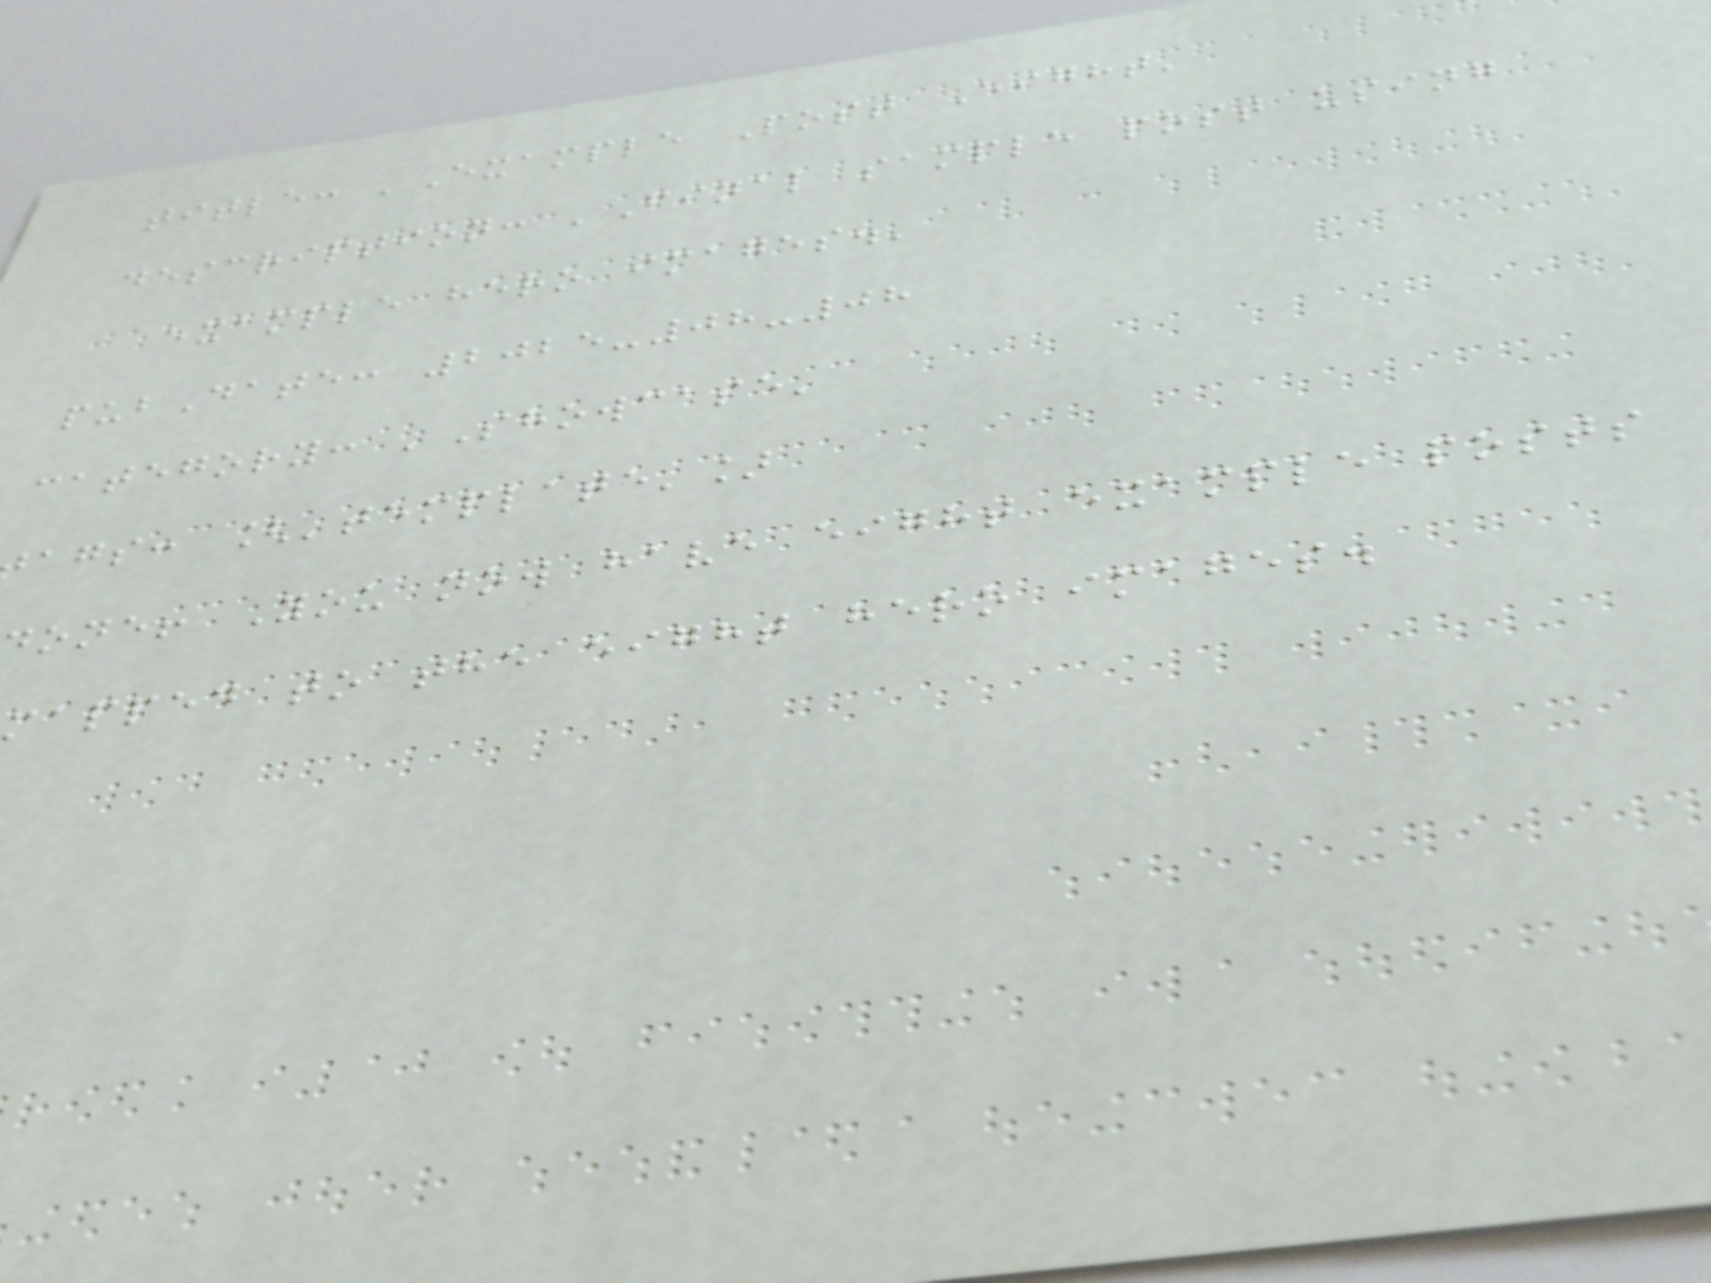title: 'Example Post Eight'
description: 'Final sample post using
example hero images.'
pubDate: 2025-08-08
category: 'Showcase'
ags: ['template']
one! You now have eight example posts
mapped to the eight hero images.
